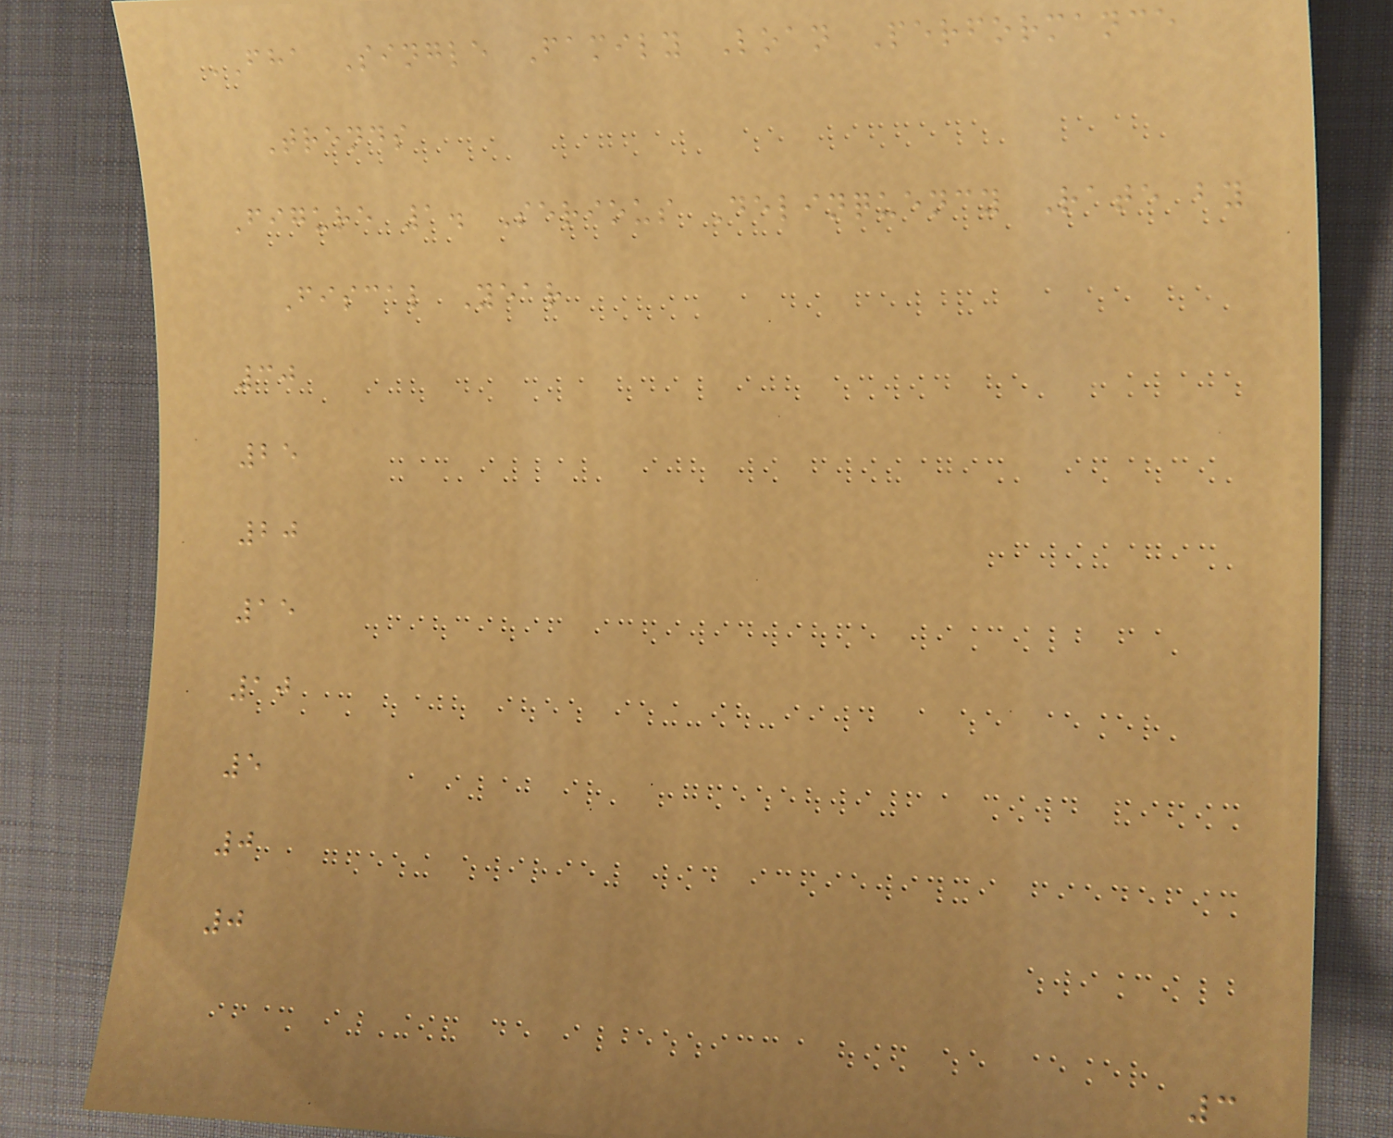FHA Single Family Loan Performance
Trends
Figure 1. Serious Delinquency Rate by
Fiscal Year
30
25
20
15
10
5
0
0
3
